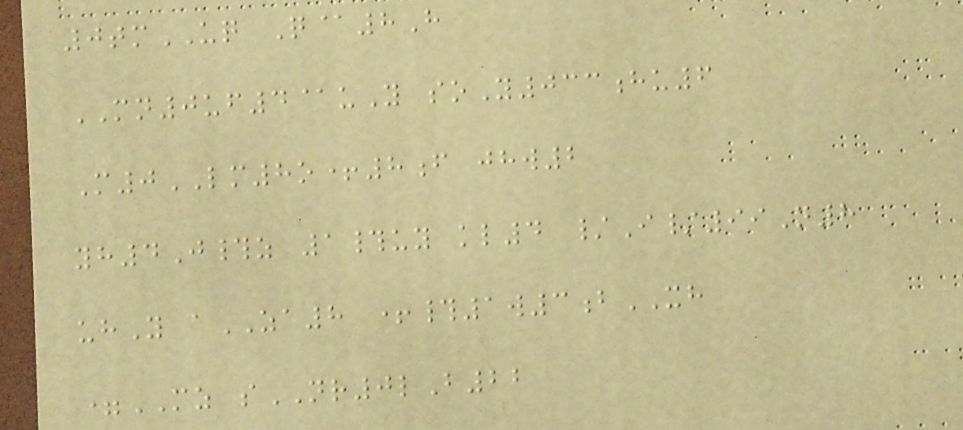0tmUQ Q@8H
MN0uf4@uY soY033hu6
M0LM8o+8f jhw2
yh4J#z 1#uy kl4 /I/99N8
uhY aZA8 +#1w3bXH
=MZ sNR0lB22
